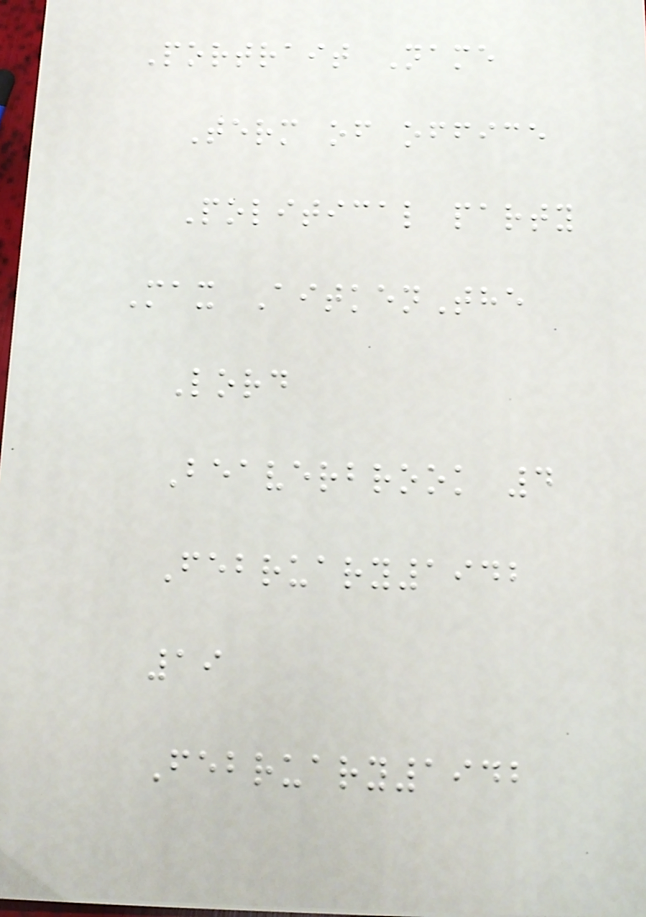Portrait Name
Term of office
Political party
Max AitkenThe
Lord
Beaverbrook 4
February1942
19
February1942
